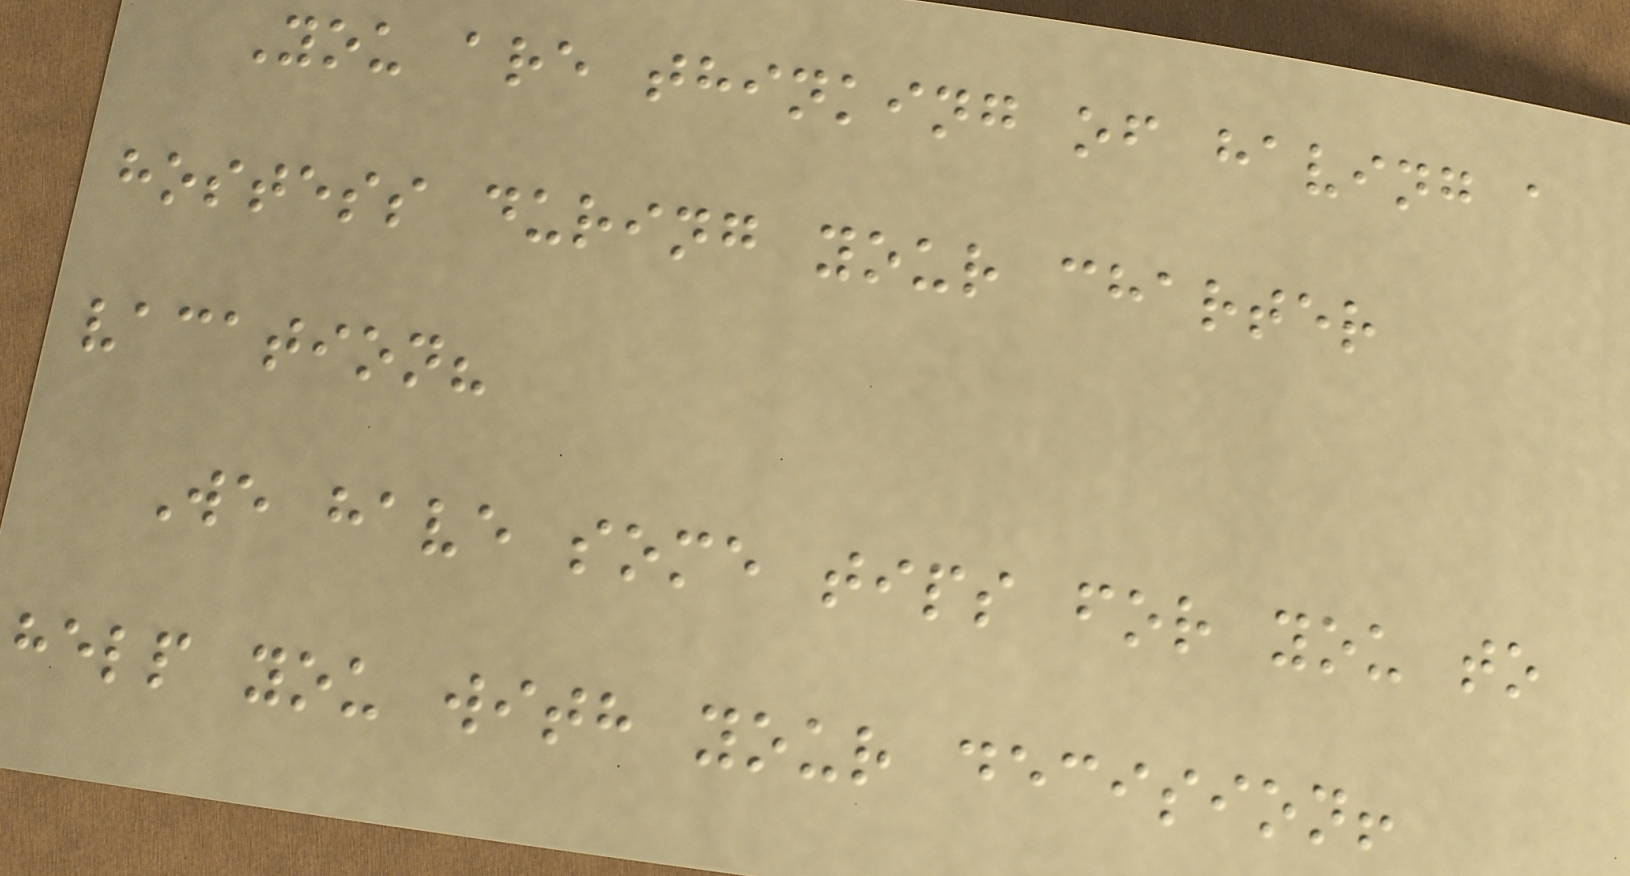You are thinking of having a
hostess during your charter
vacation?
We have some tips for you to
help you with your decision!
